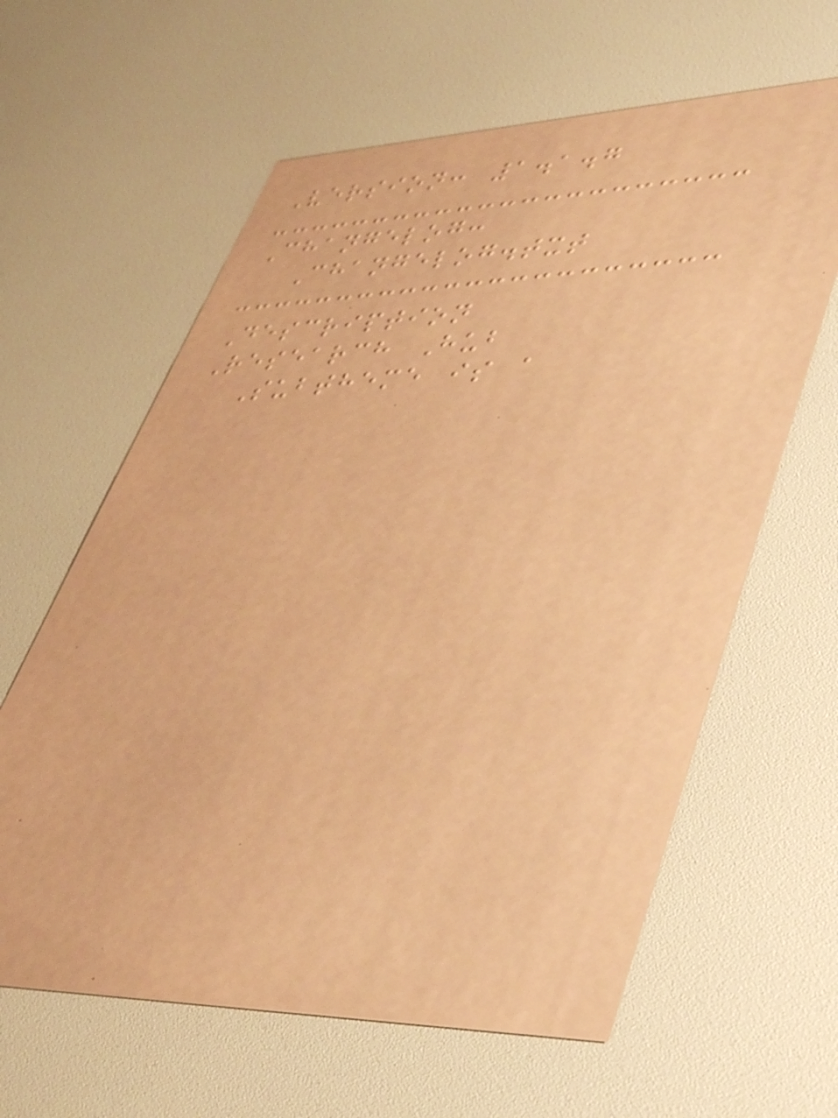Version: 1.1.7
Changelog:
Changelog.txt
Description
Research Hub
Subtheme is a
